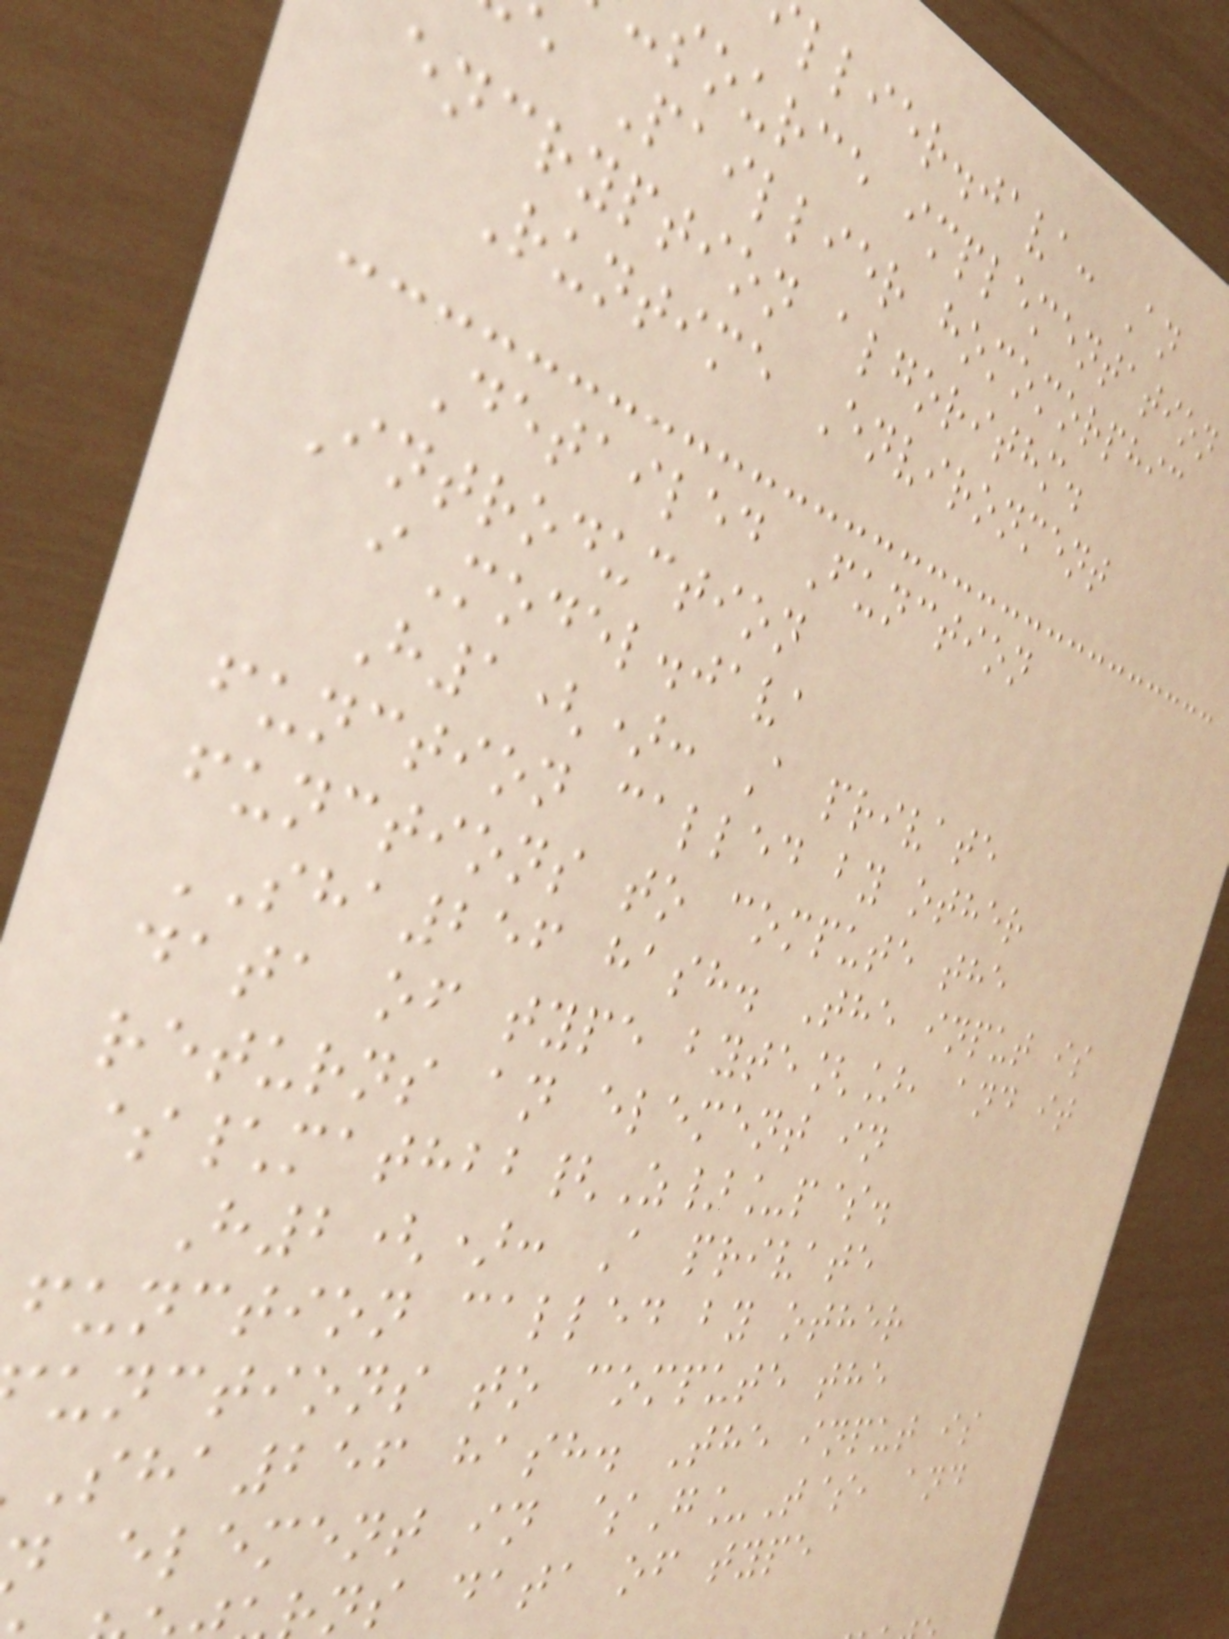llier.java: An
source implementation
e Paillier homomorphic
encryption algorithm.
Runtime Environment
Detailed Function
Introduction
iModel.java
H1(): A private
function called by other
functions to compute the
SHA256 hash. The input is
data of type byte[], and it
returns an element in
$\mathbb{Z}_p$.
H2(): A private
function called by other
unctions to compute the
sha256 hash. The input is
element in $G_T$, and
ns data of type
